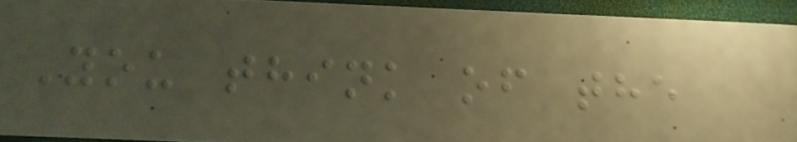You think of the
